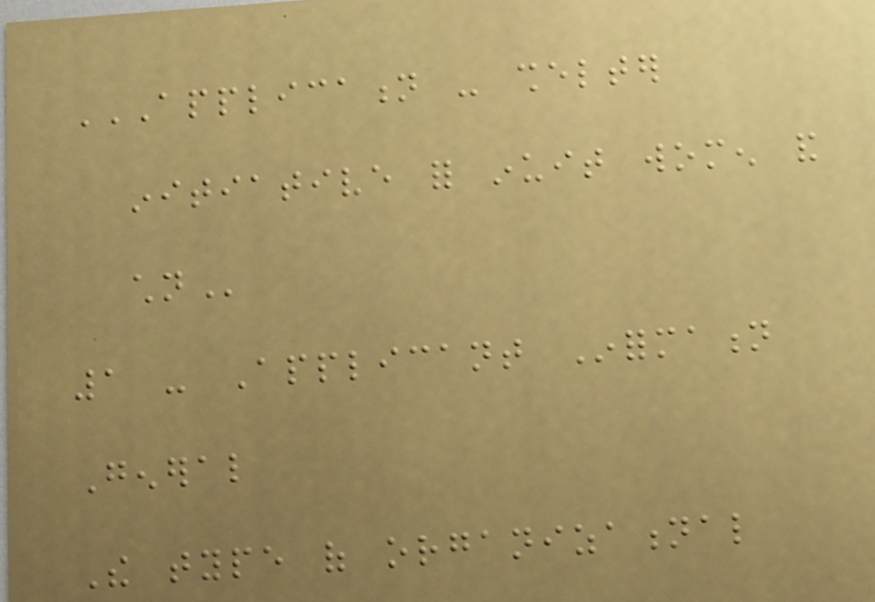APPLICATION - SHELTER
INITIATIVE FOR INUIT WOMEN AND
CHILDREN
1 - Applicant Information
General
The type of organizational
